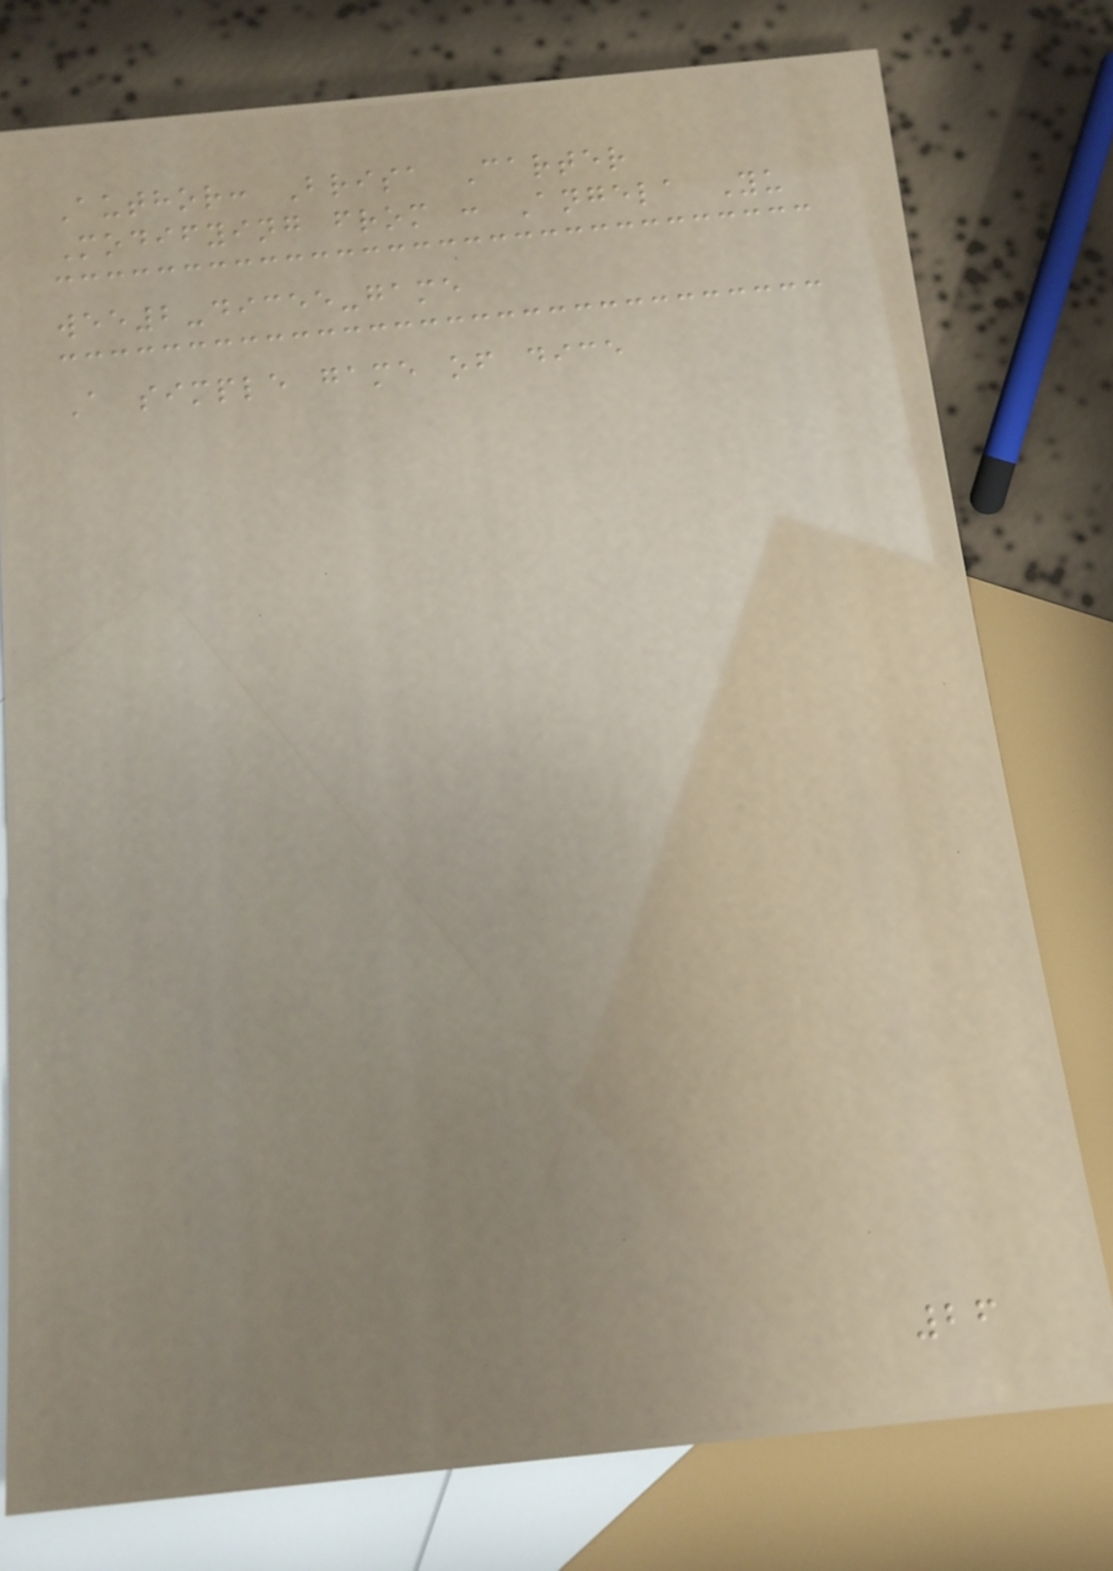Author: Brisa Carter
Modifying from : Angela Yu
wee2-dicee-game
A simple game of dice
26
